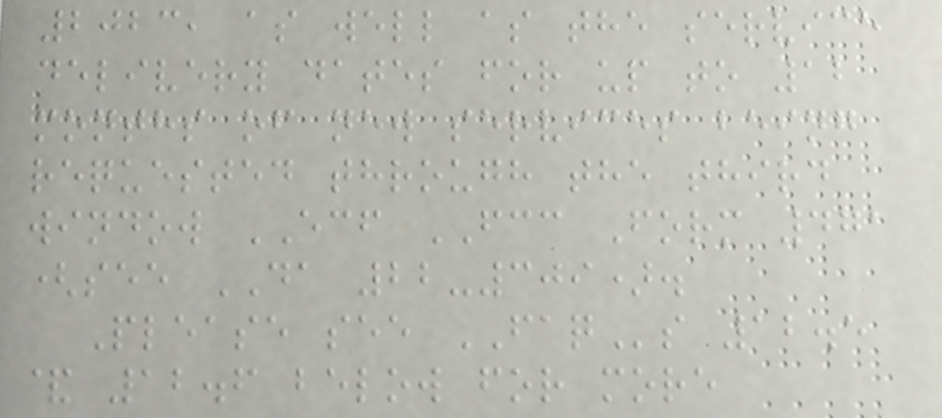2023, as well as the service
delivery dates for up to 12
months of new services being
requested through the third
window ECF FCC Form 471
(see DA 22-309).
Please see FAQs 12.5
& 12.6 below for more
